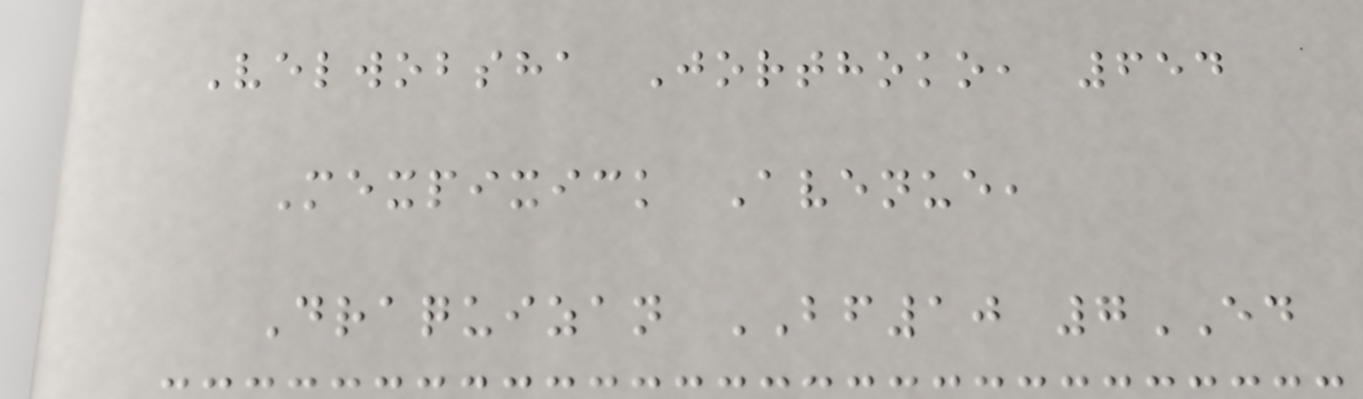Velwobsha Jorthoko, 654
Mexpixick Avenue,
Draquizan BF10 7ED
